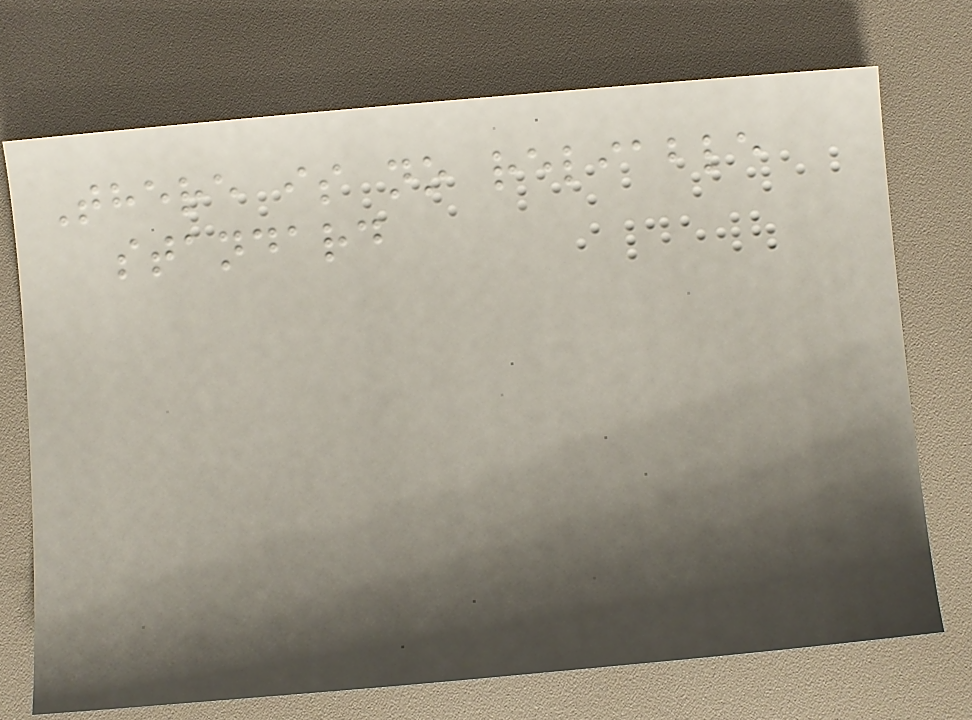There is no reliable
standard
